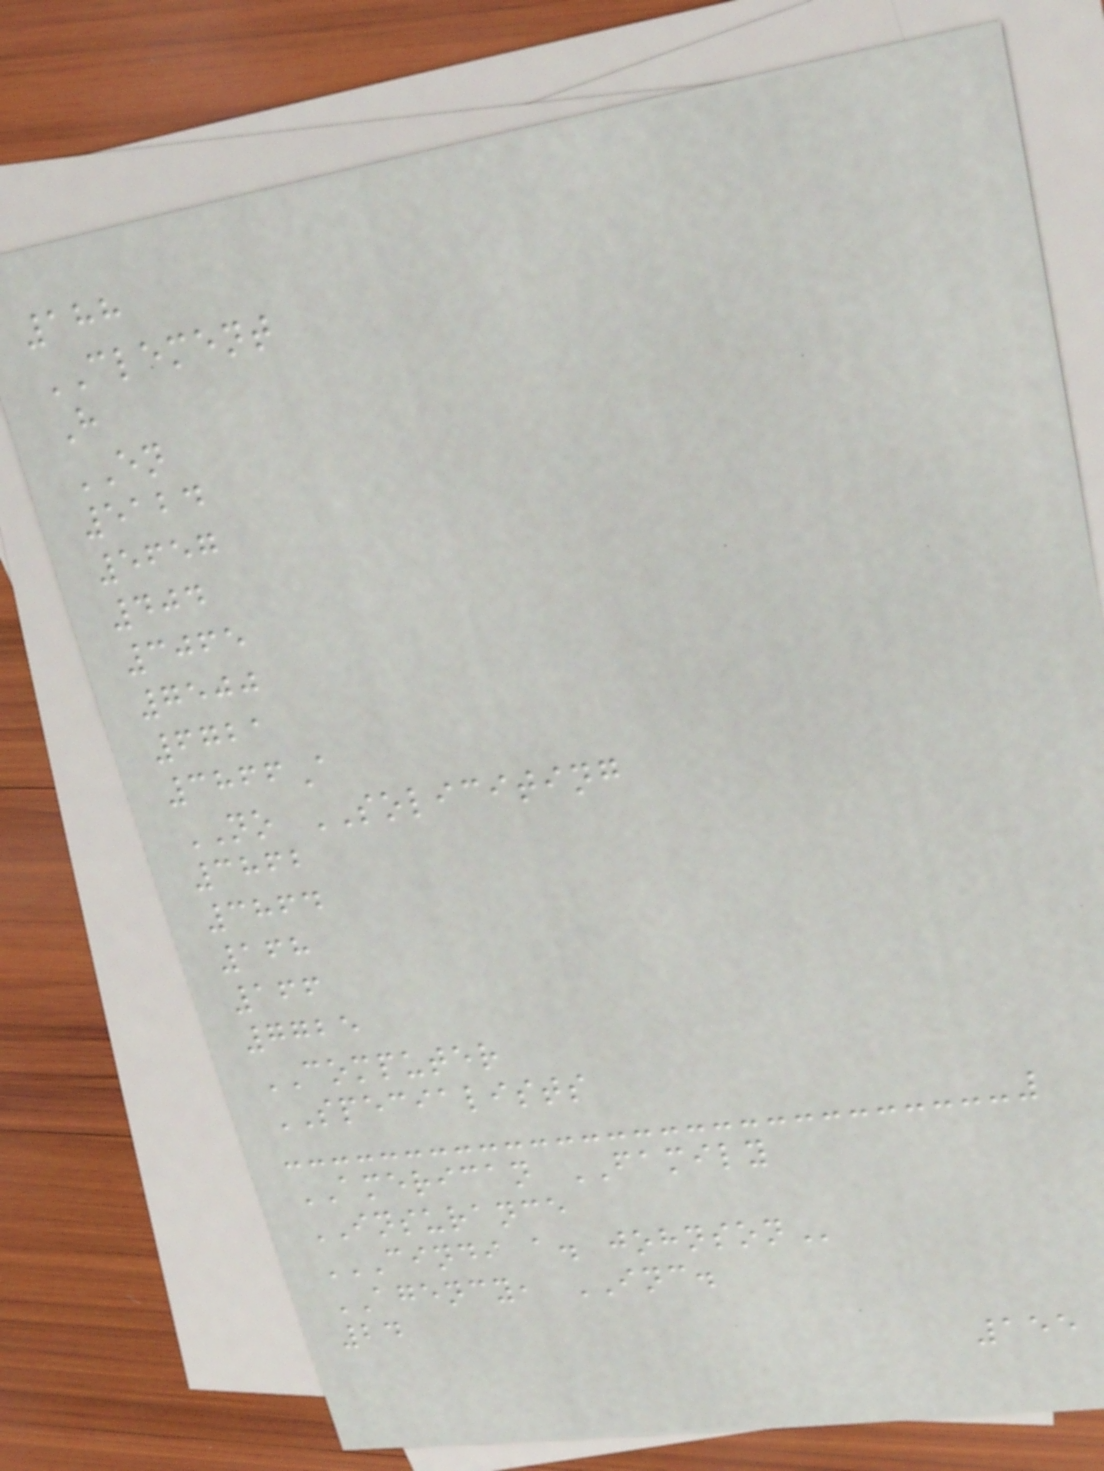188
CLEMENT
H
EN
5124
5657
404
3065
7500
6721
3866A
NO SOLICITING
3862
3864
168
166
7725
COMPUTER
SPECIALISTS
AMERICAN FAMILY
INSURANCE
CINDI A. JOHNSON
AGENCY, INC.
24
155
